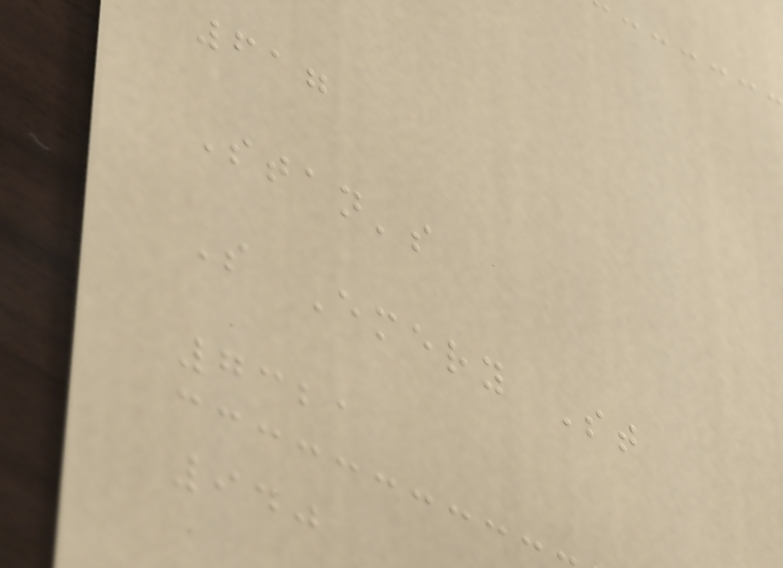617
Stan's
S Emery St
7321
940
